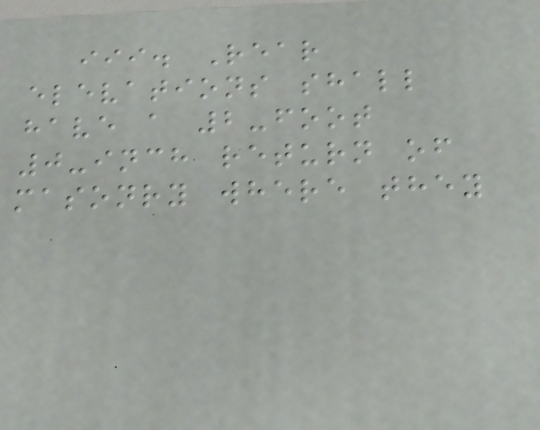iii. Rear
elevations shall
have a 2-foot
0-inch return of
masonry where they
